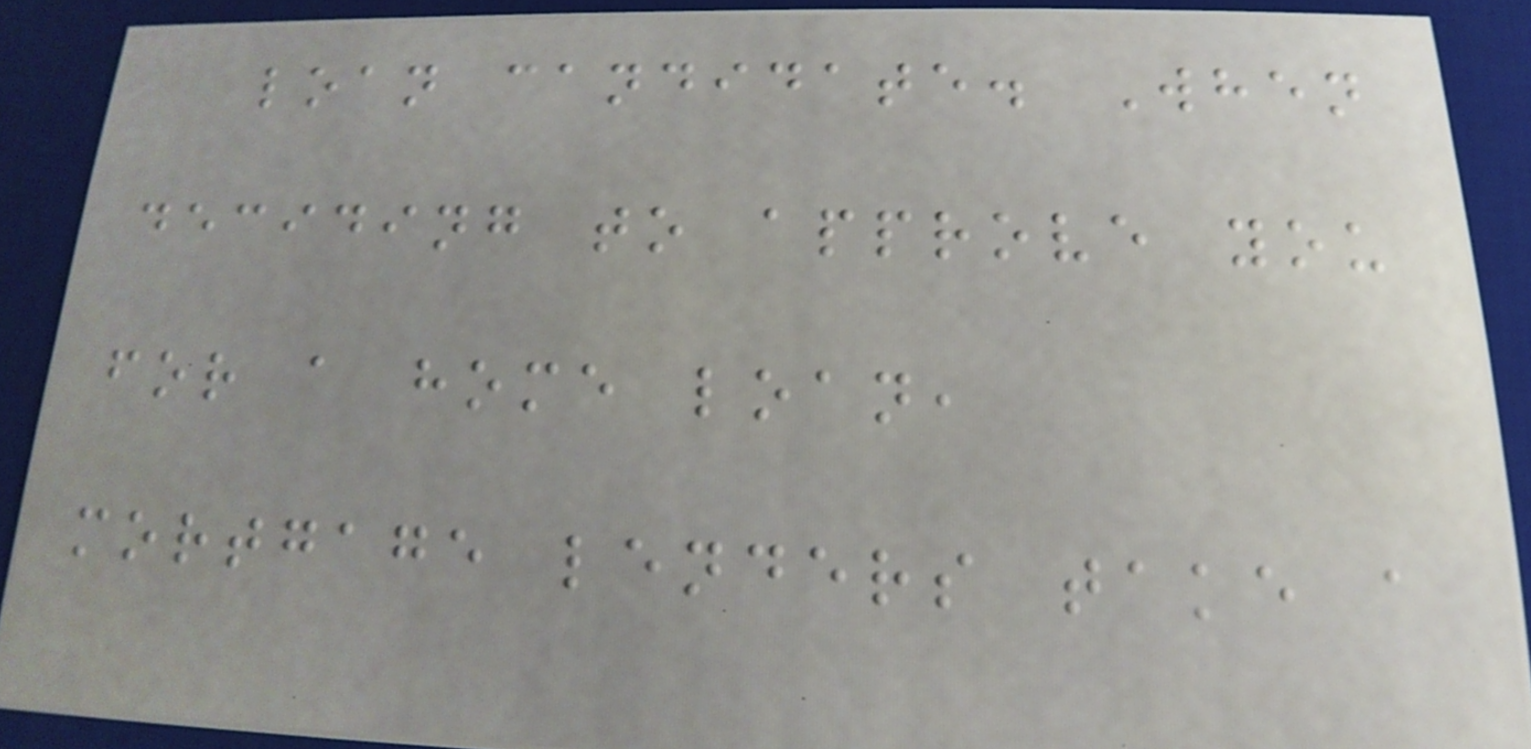loan candidate. When
deciding to approve you
for a home loan,
mortgage lenders take a
